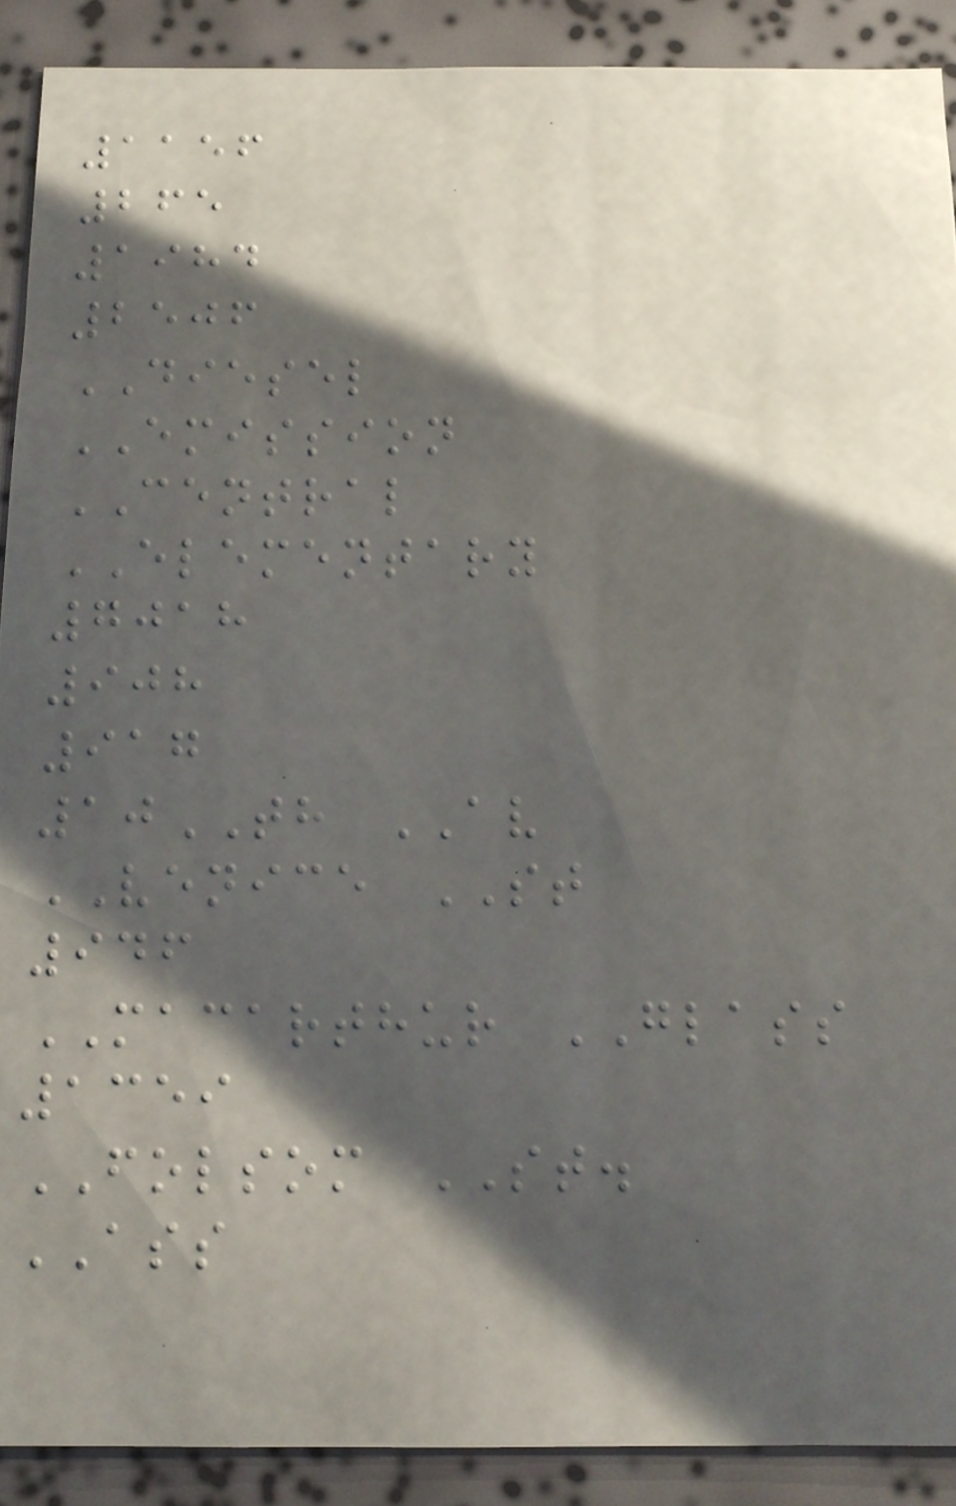1156
265
1984
2506
DIESEL
EMISSION
CENTRAL
ELEMENTARY
7018
908
917
10TH AV
VENICE ST
946
MACARTHUR GLASS
1359
FOLSOM ST.
ASS
